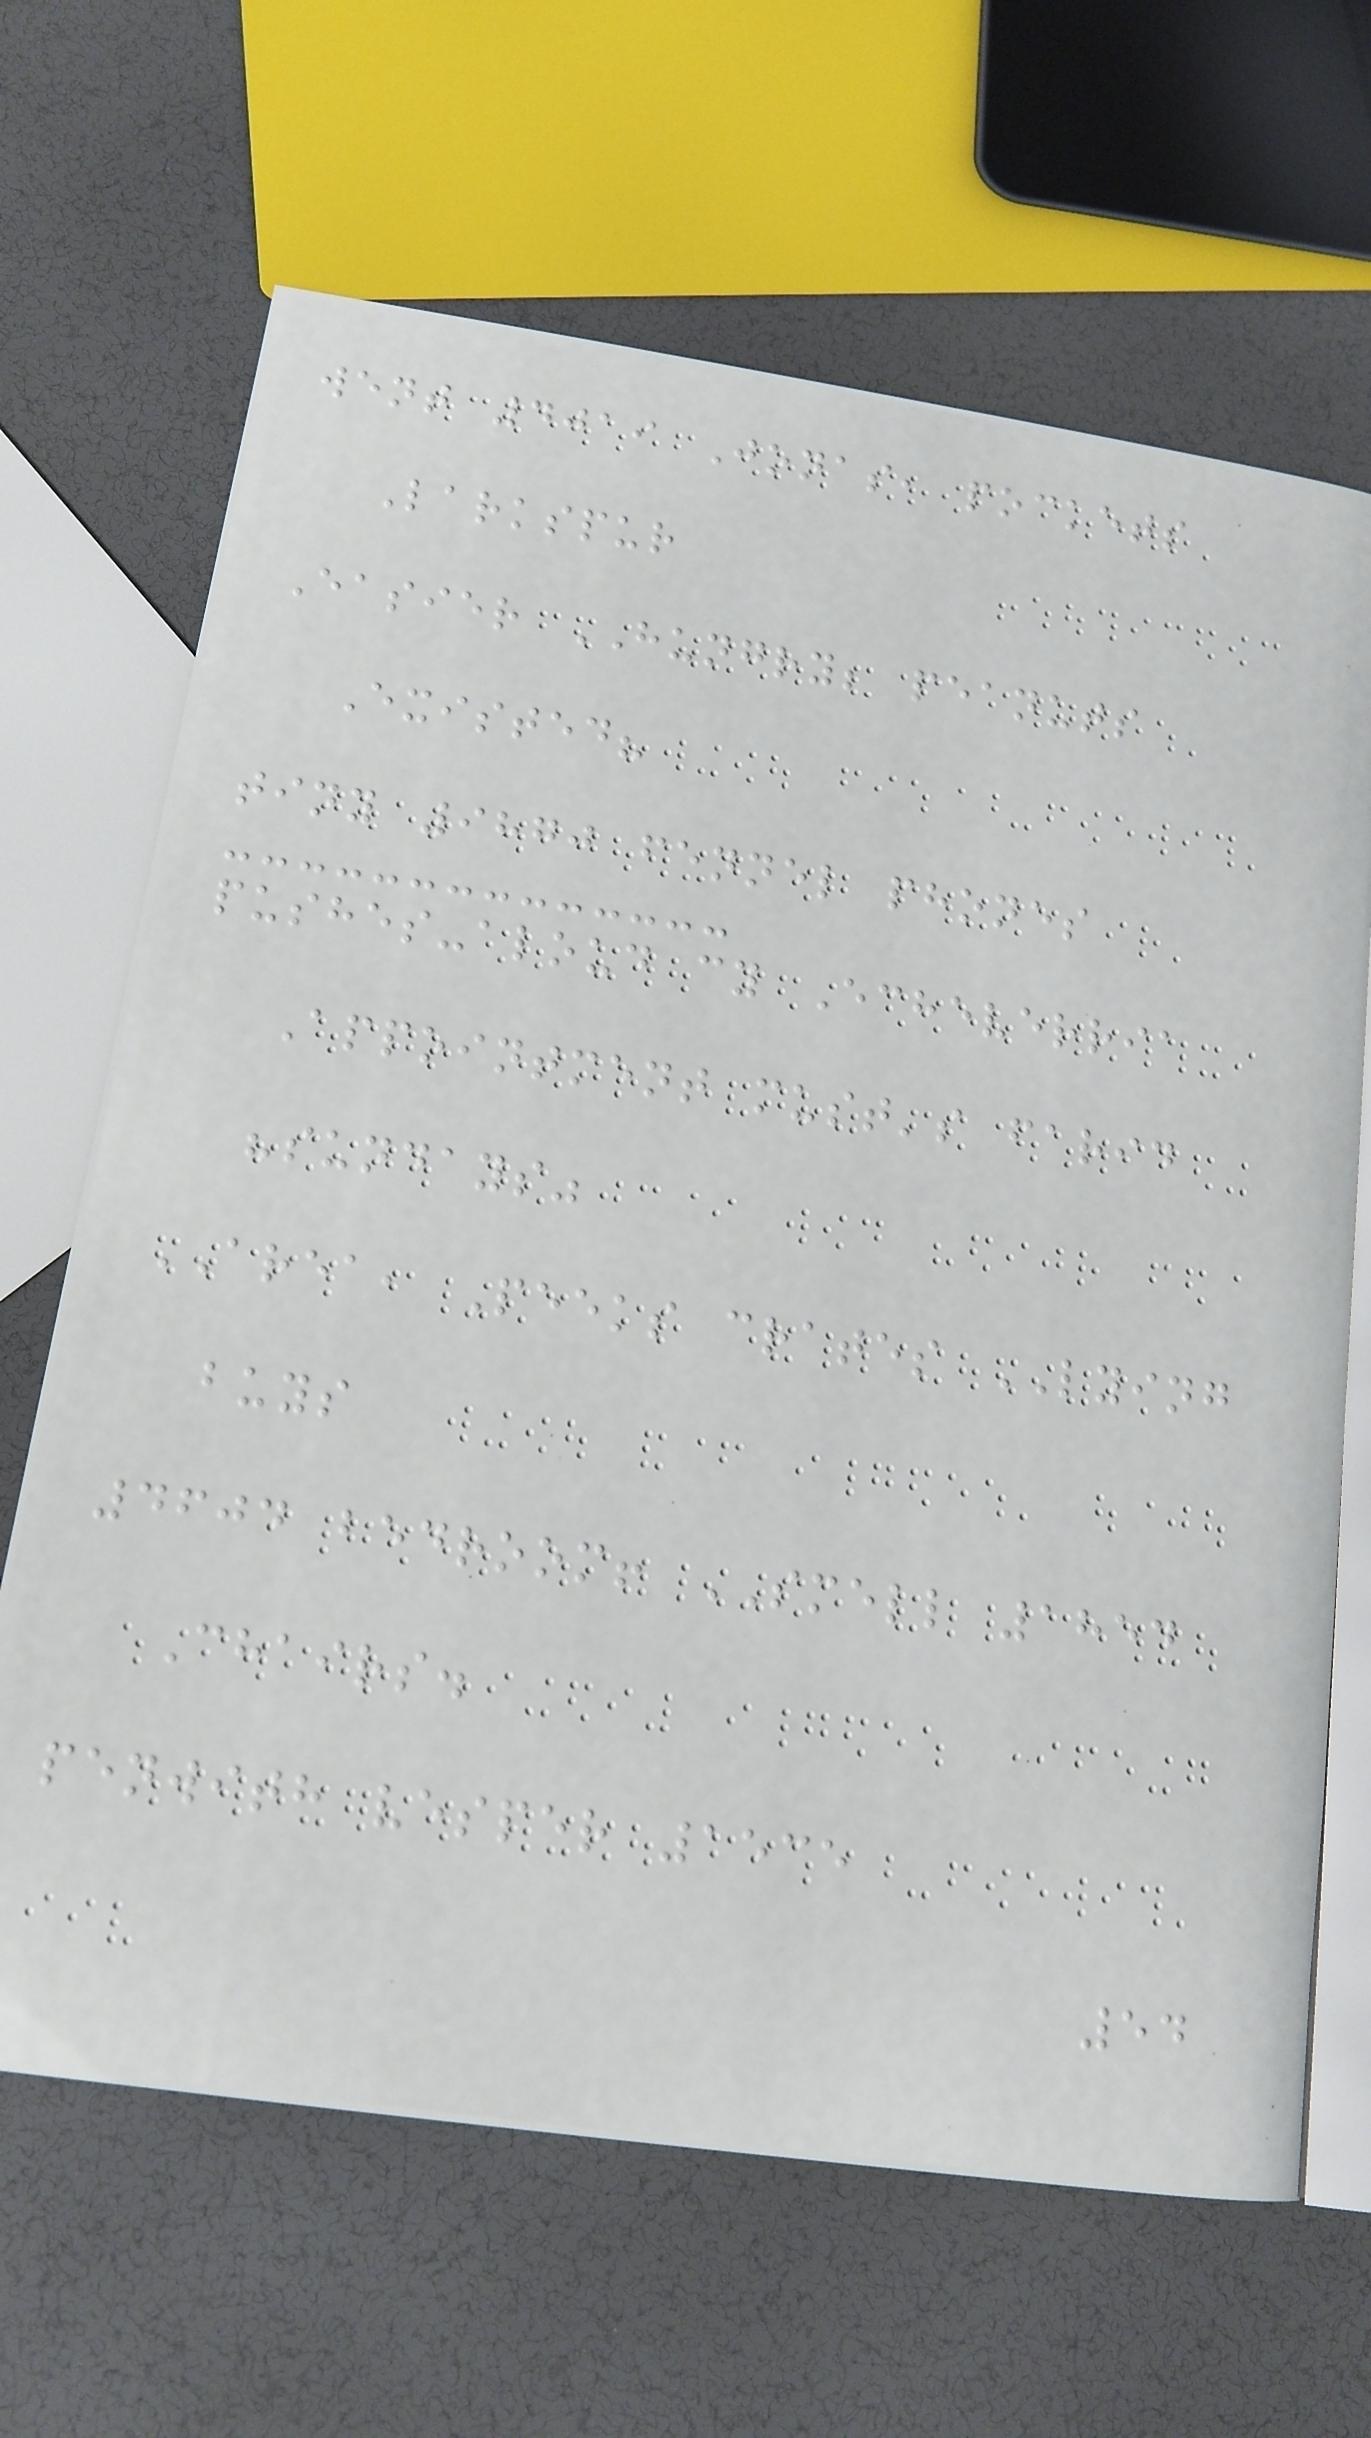went 4019 Jonas, pockets
Larkspur
Easier HUNGRY; peanuts
Existed?
tiny 9870 fennel phones
pushes-aloud cy Echeverria
Appointment must's farid
"sundays"
AREA, Peeks crates LYING
buys
4604 bedroom! SMELL 1854
Chairs.
penwith vesper 1535
54
